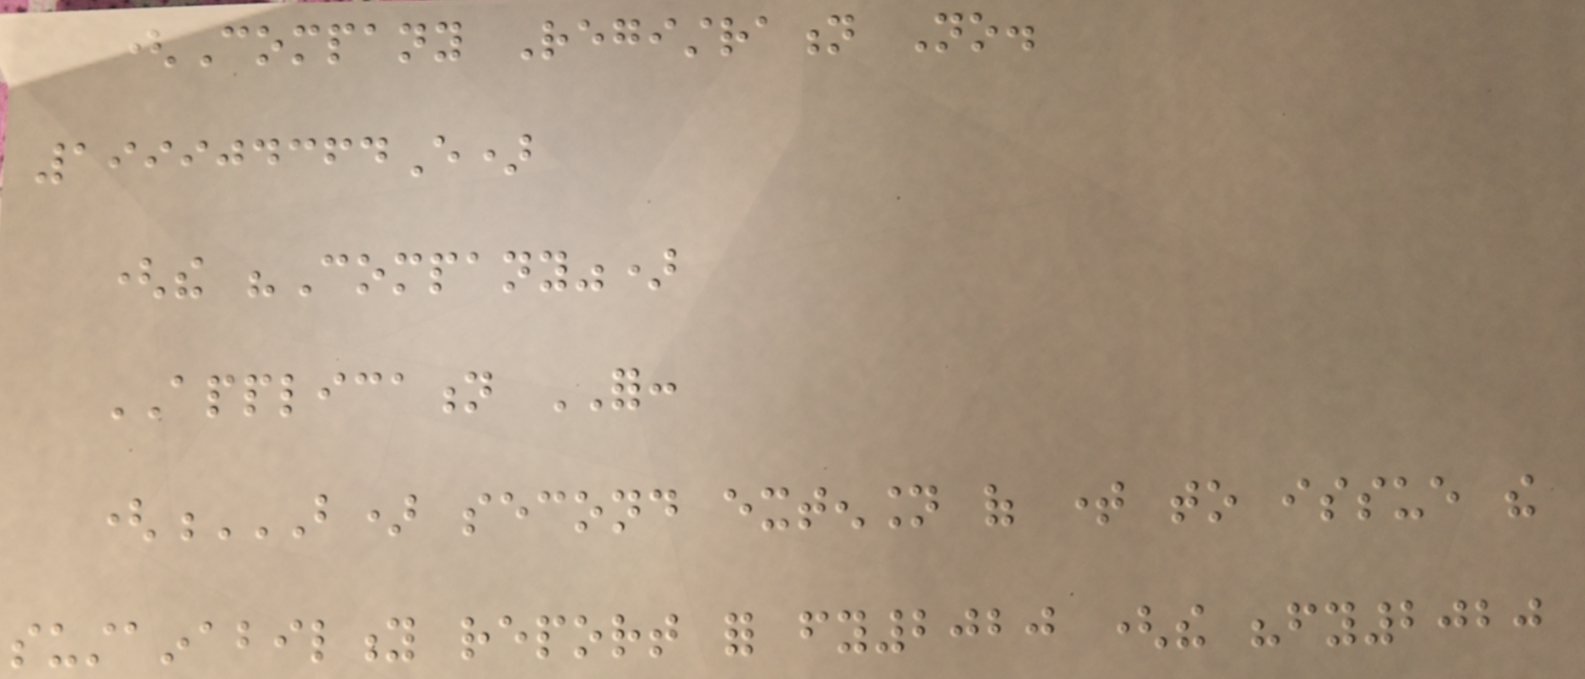(Company Registration No.
199904364E)
(the "Company")
APPLICATION FOR:
(B) SECOND EXTENSION OF TIME TO ISSUE THE
SUSTAINABILITY REPORT FOR FY2020 (THE "FY2020
